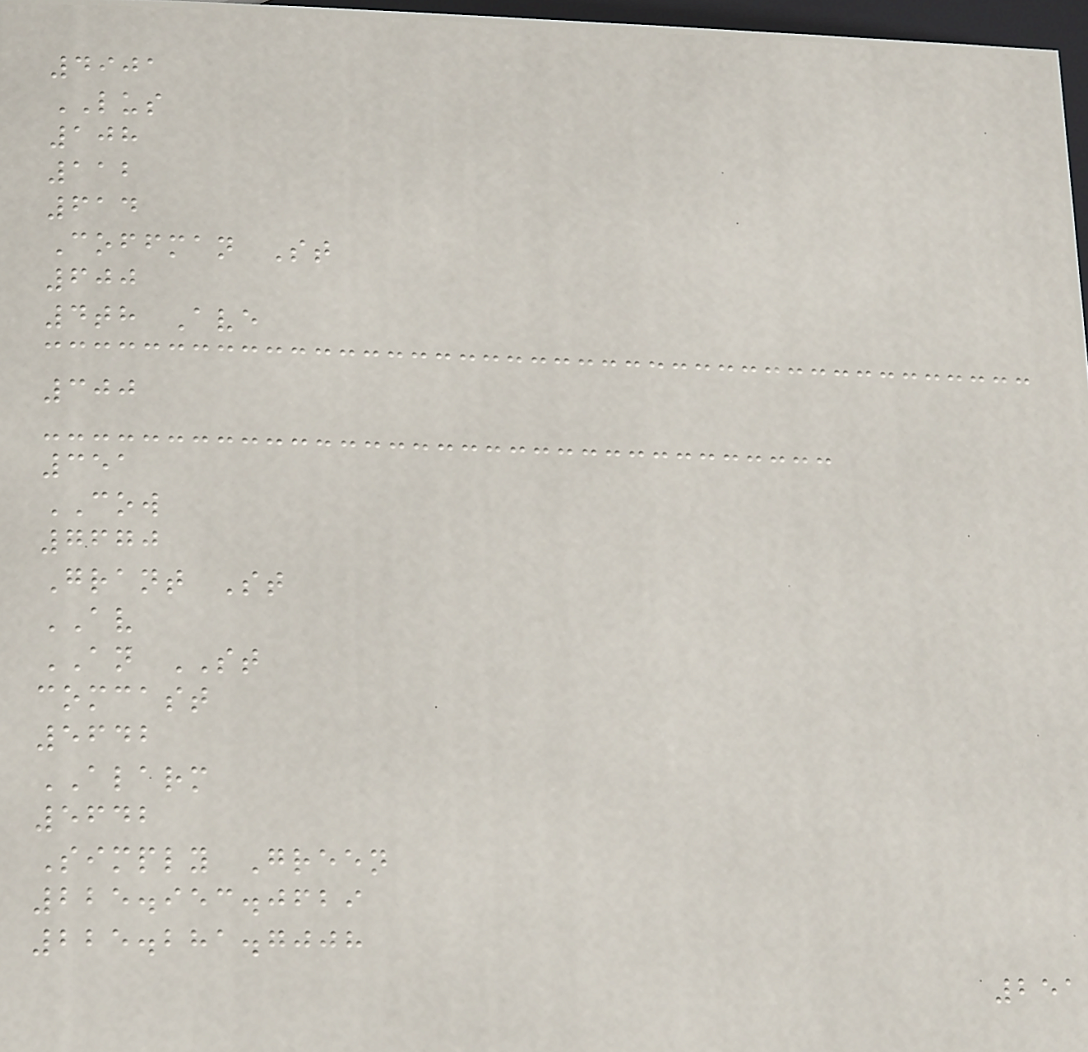4901
LUS
108
112
614
Coffman St
600
4th Ave
300
351
COW
7670
Grant St
AV
AN ST
comcast
5642
ALARM
5642
Simply Green
225.953.0629
225.281.7008
251
